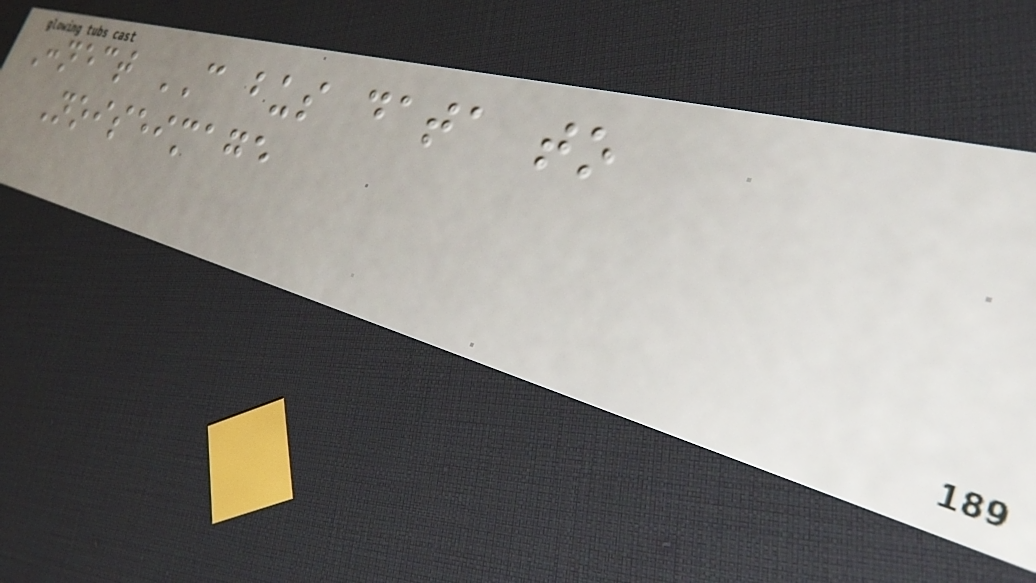Connect CAN bus data to
Noiseimage
